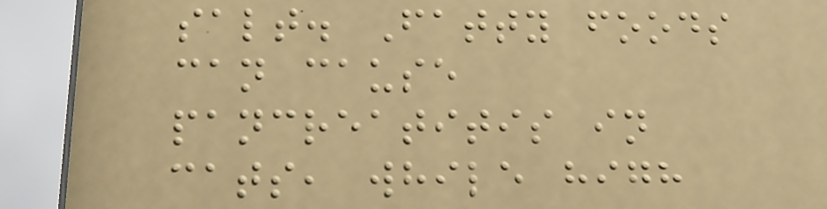salt. Fatty foods
can cause
pancreatitis in
cats, while high
